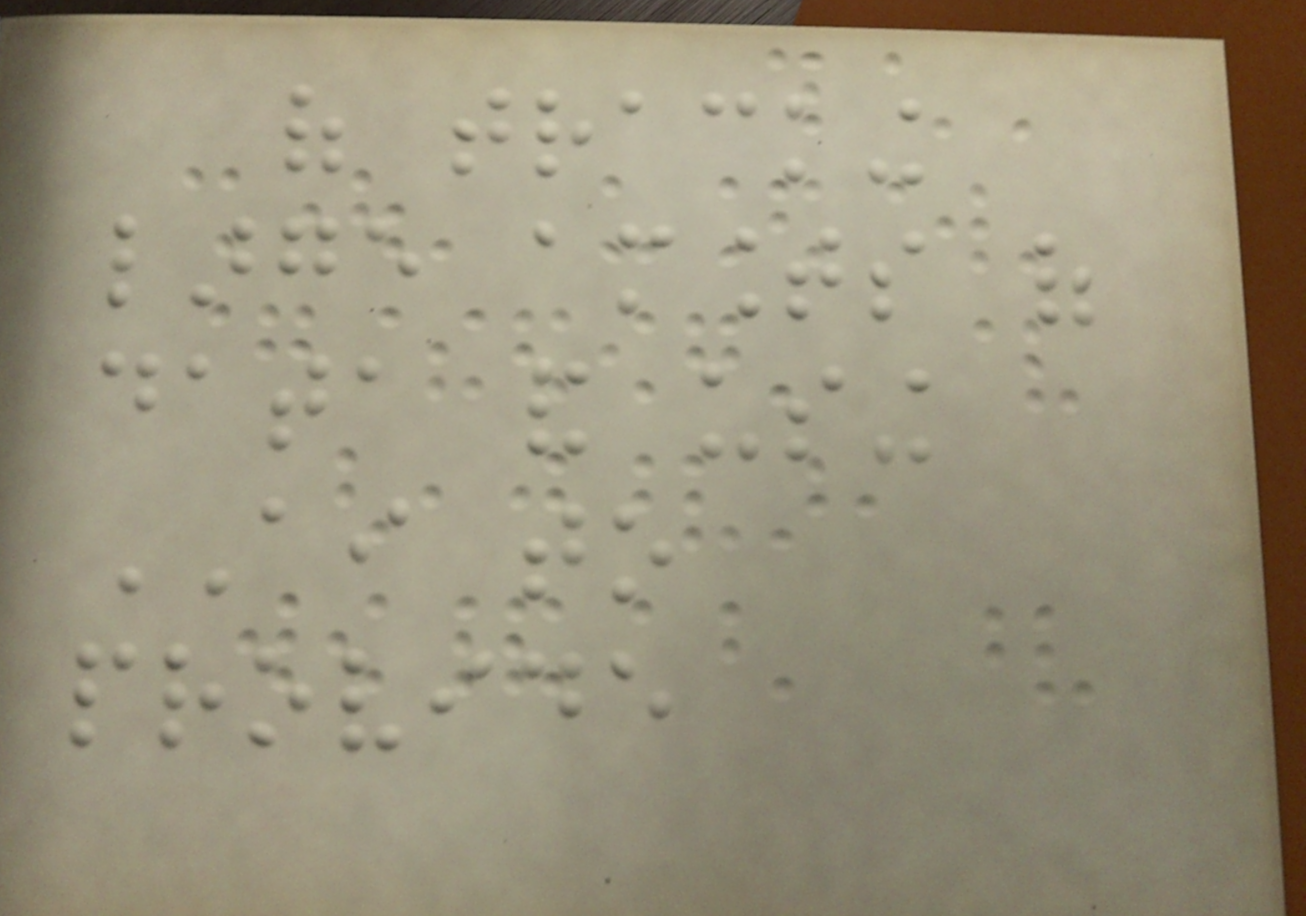of tracking
large amounts of
data and using
AI to
provide
